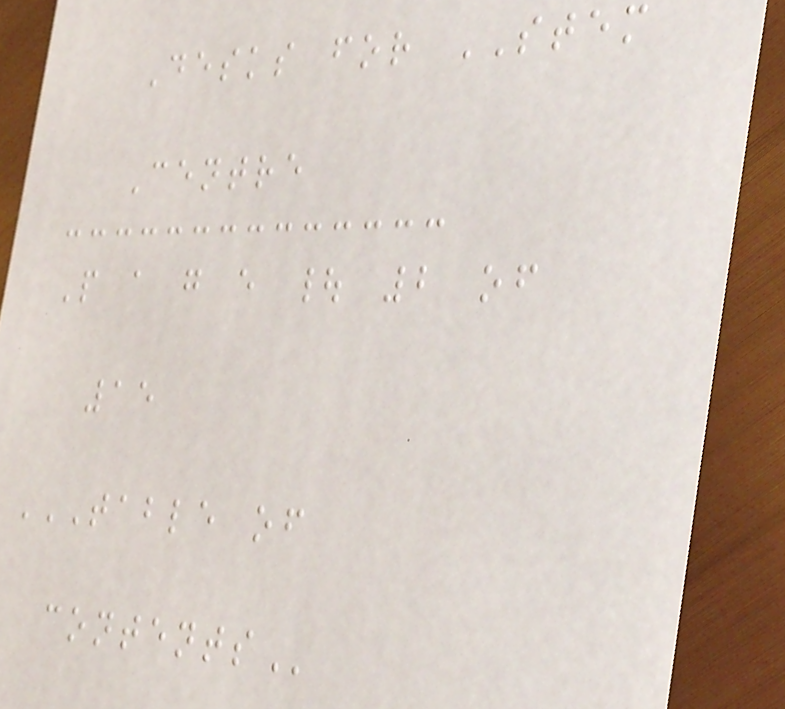Desks for STEM
Centre
P a g e | 2 of
15
TABLE OF
CONTENTS
